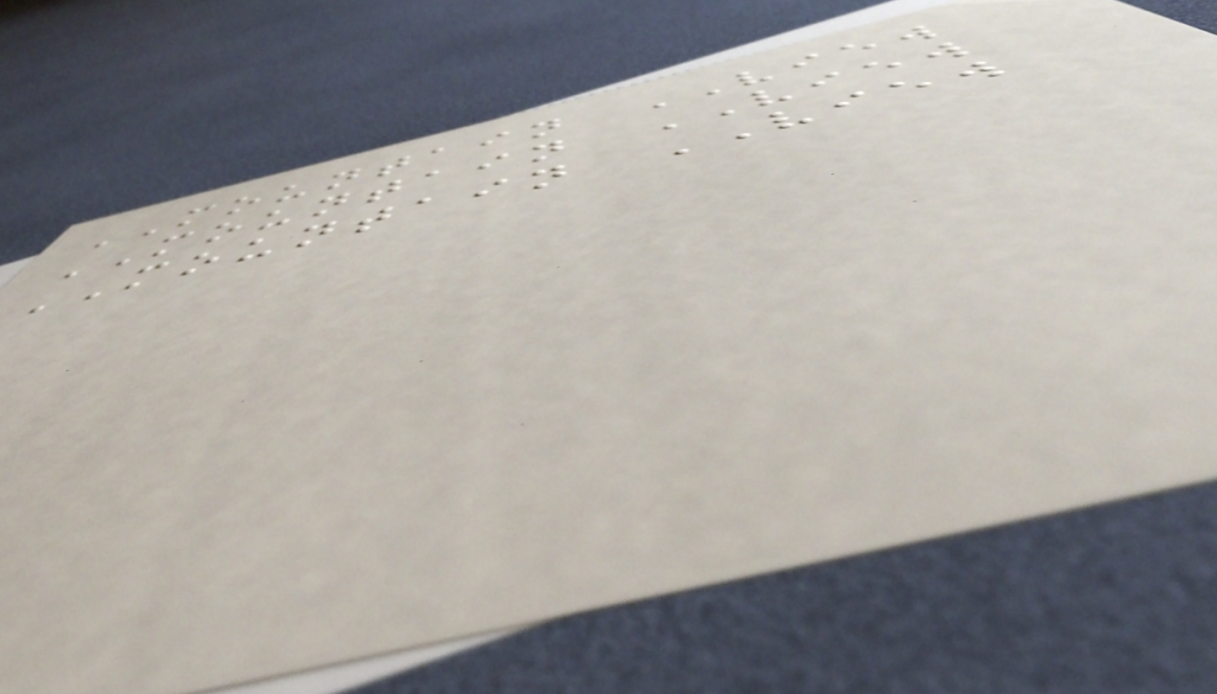MOUNTAIN VIEW
MOUNTAIN VIEW
MOUNTAIN VIEW
